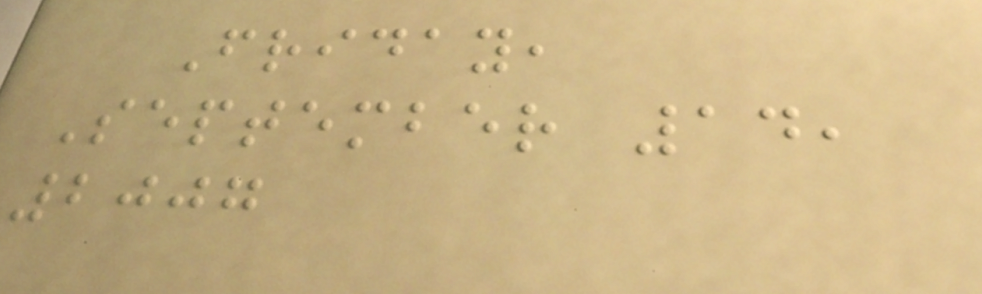Friday,
September 14,
2007
